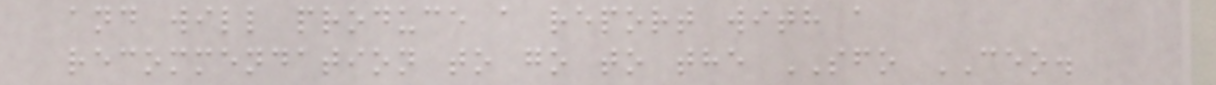and will produce a report with a
recommendation to go to the SFO CEO.
